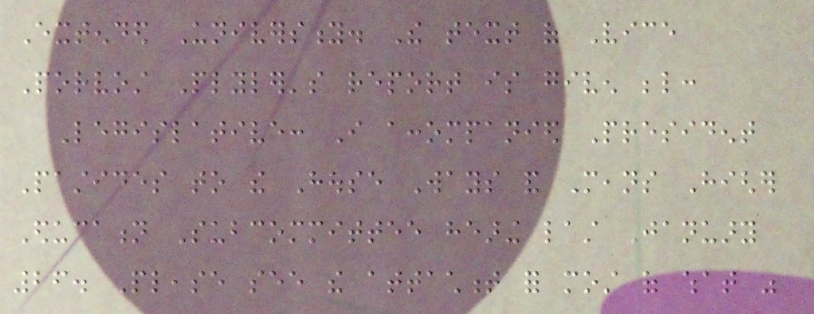Extended University. The text of Vice
Porvost Plyler's report is given below:
Legislative: I accompanied President
Pastides to the House Ways and Means Higher
Education Subcommittee hearing last January
26. Please see the attachment for most of what was
